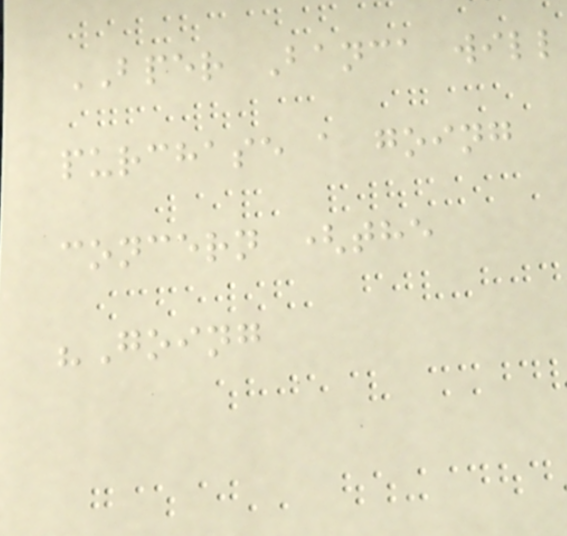BPER Banca will
purchase a going
concern (the
"Going
